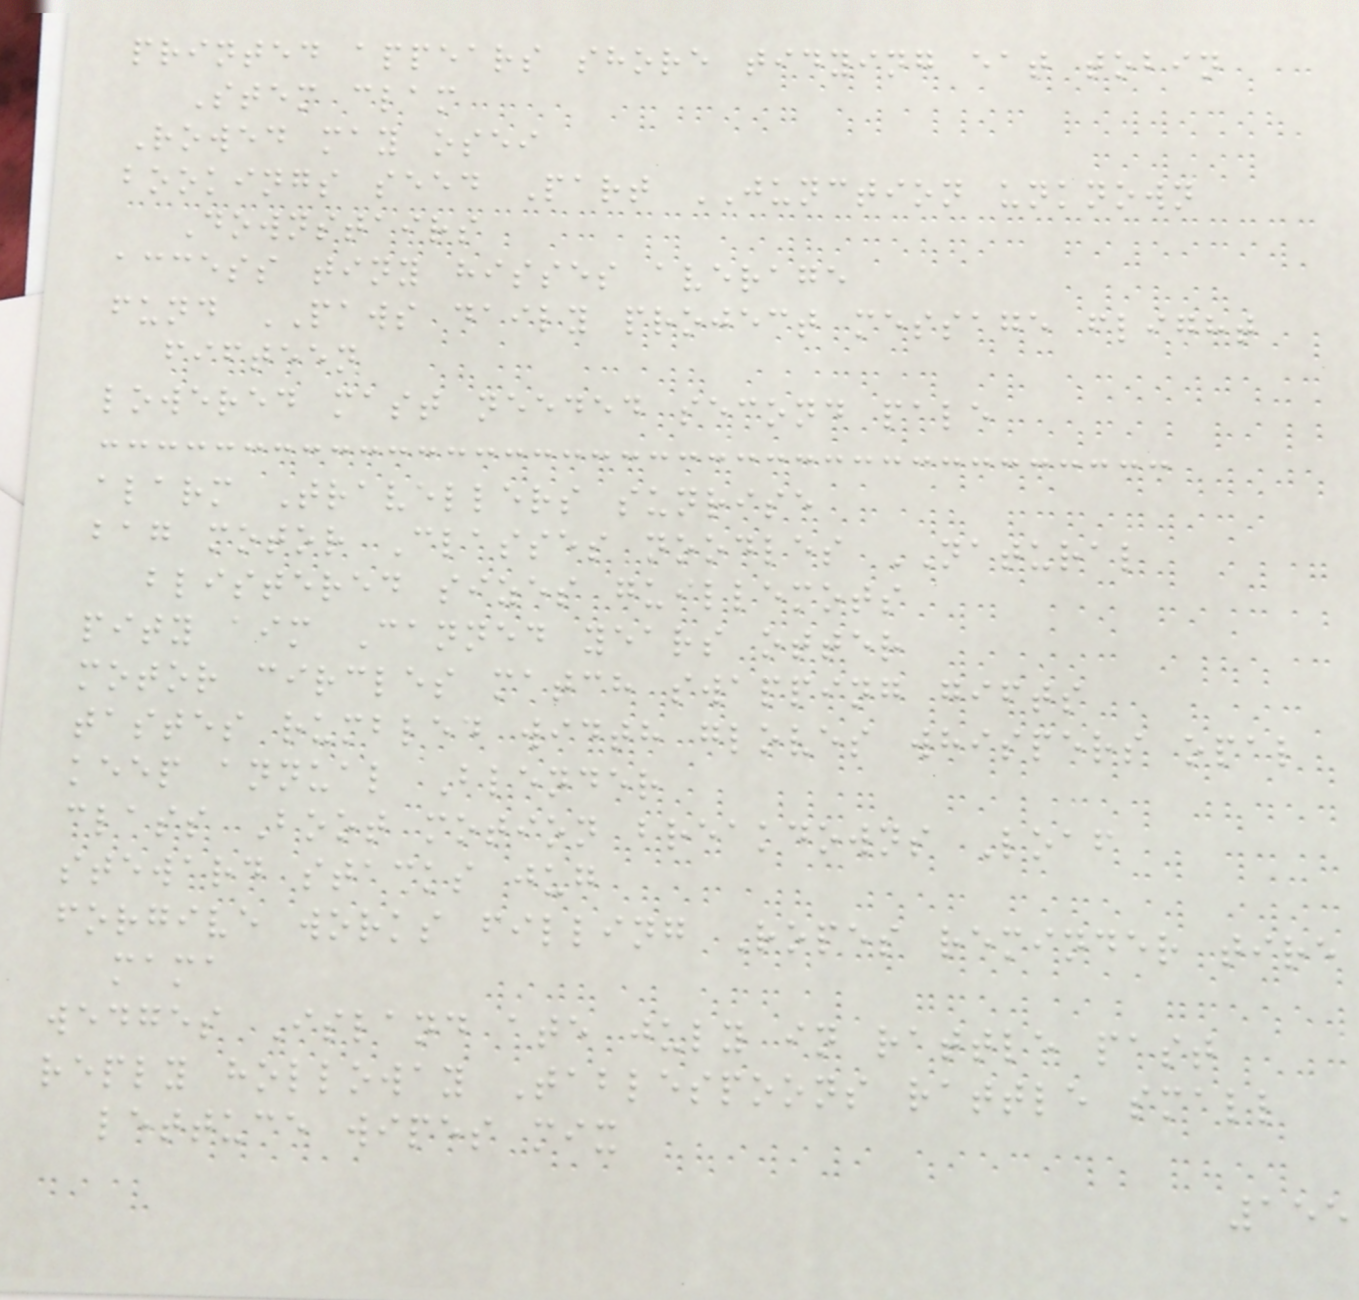printed appears shore tidying eat tobin
Stem clam
Rowed may osei
bookings seed Part JUNCTION unknown
Downstairs
access tiny hisses average
fund PAWS daily project message flight
fifteen
lowered mast needed second pale
alarm Travellers sunrise
bag motor Classes noodles NATURAL
blistered sizes guillemots
pity aim Canned years otter
motor circles match swapping gifts
tastes rumbled width gloves whispers opal
keep annual Blender
class Boot motion breakdowns Loaf
steward stacks jug
forgive works filling Ropes reminder tire
mama
wedges Island ate july in rattle past
reply holloway Tablespoons rattle small
lettuce wipes mix
155
